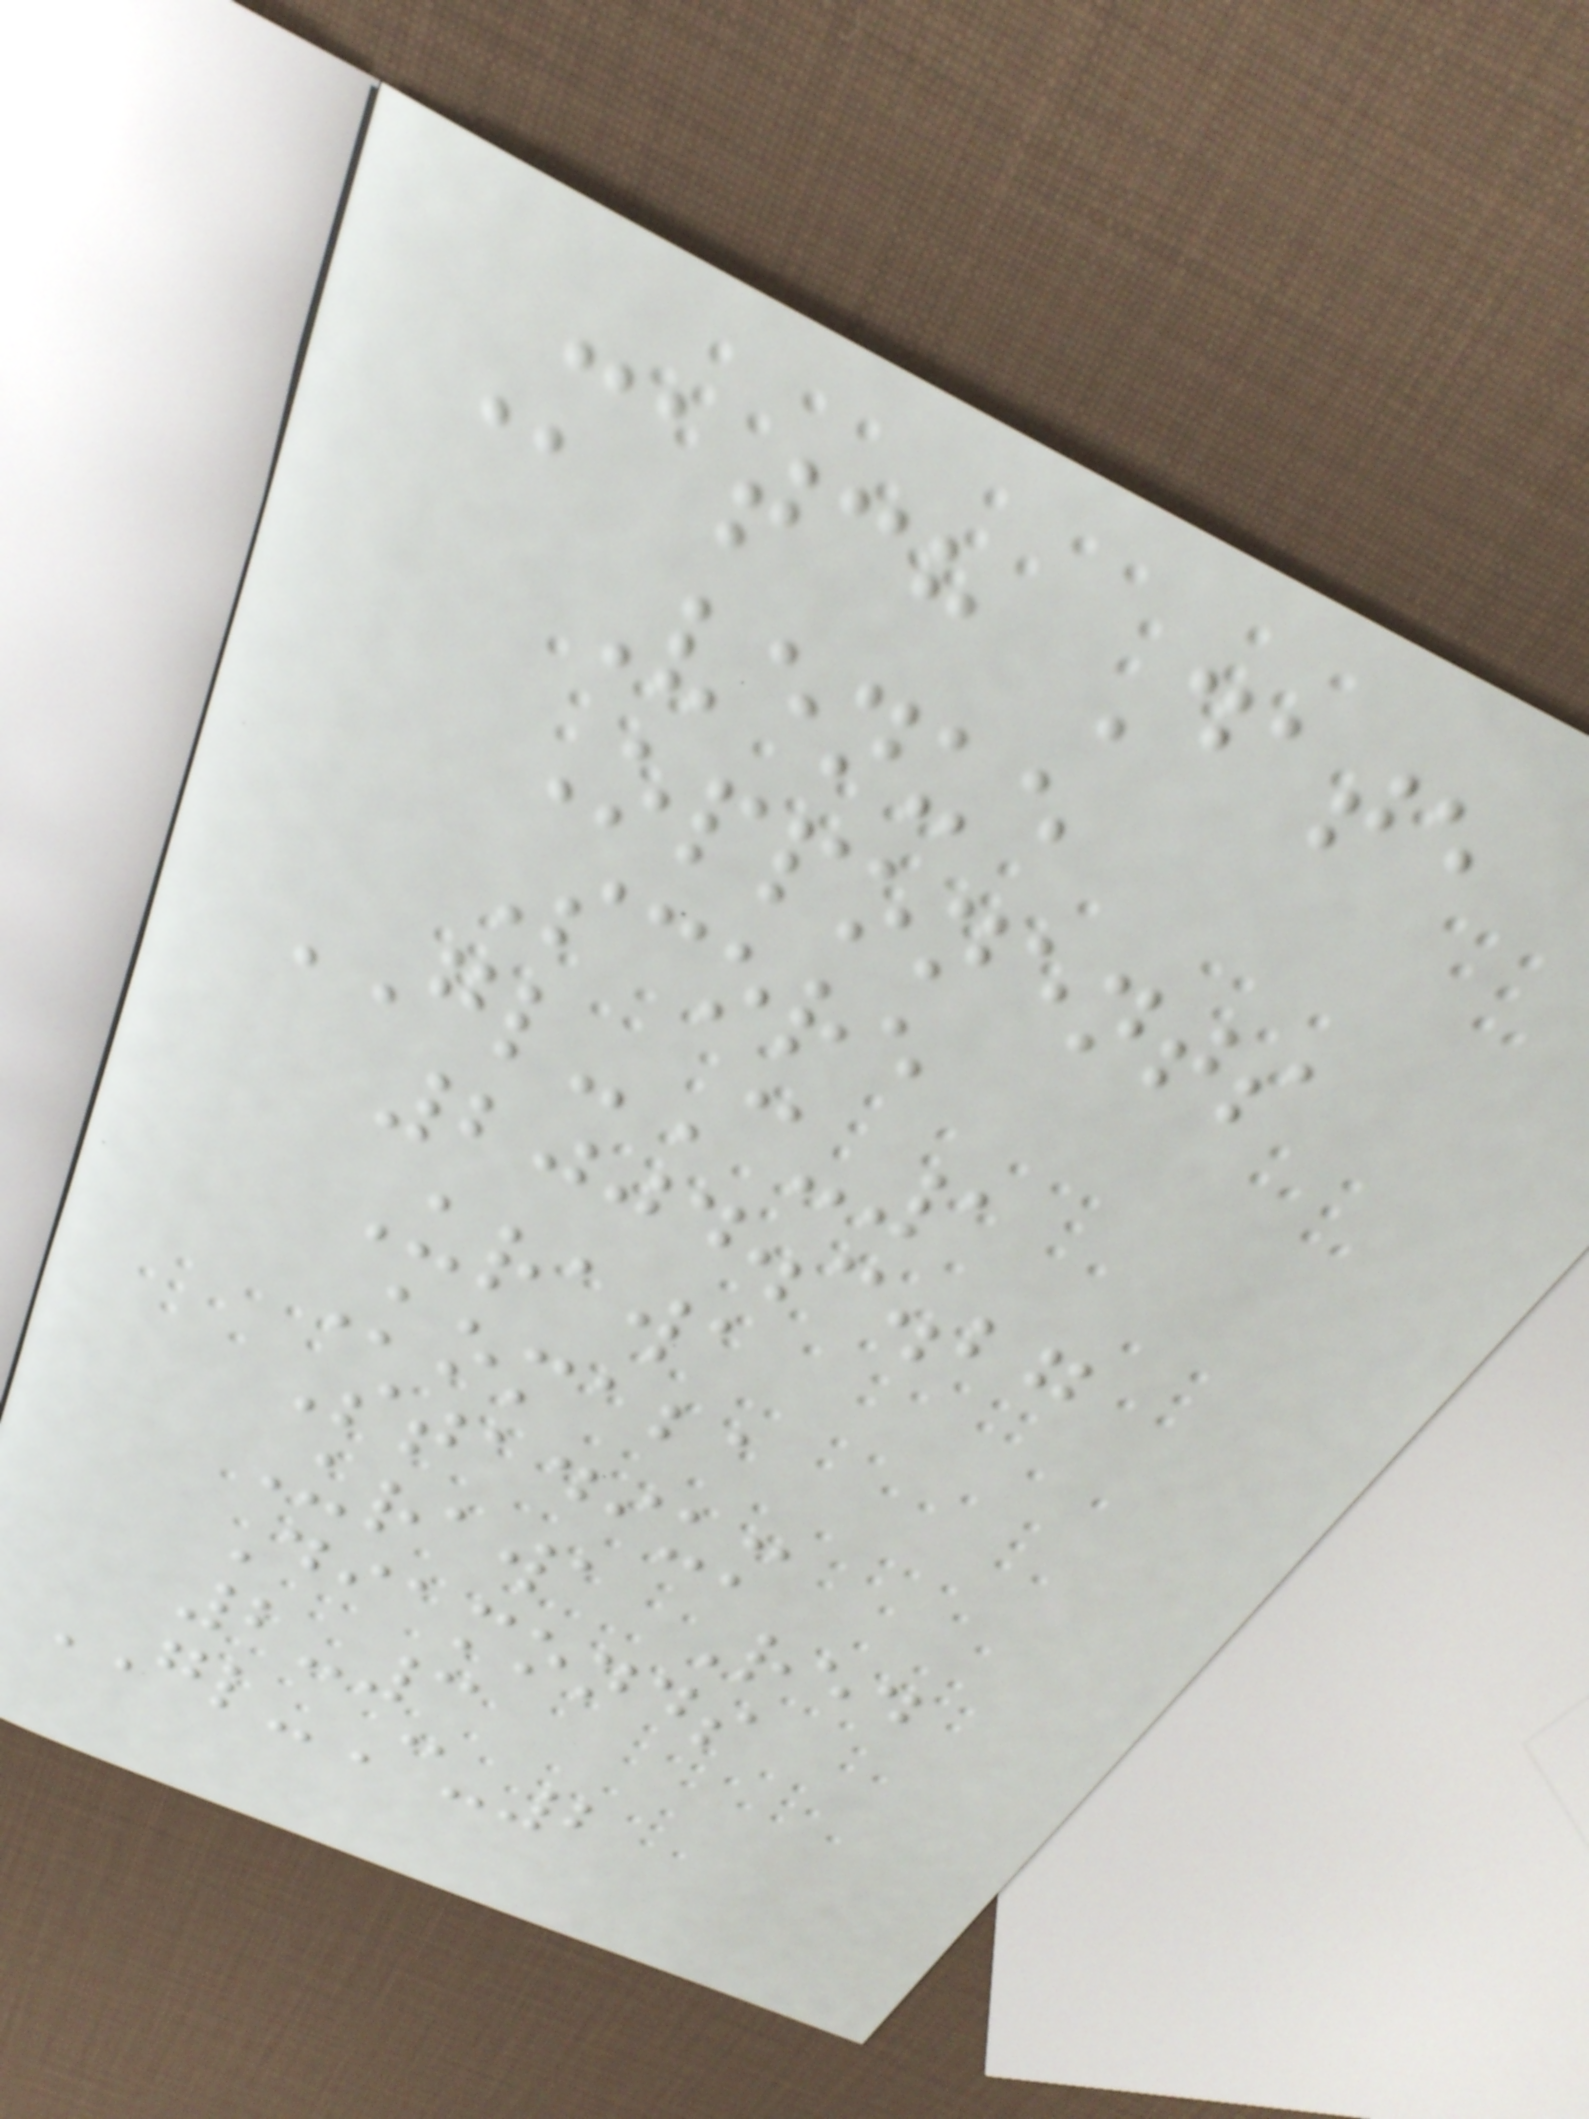Match Date
Venue
Opponents
Score
GL-C-1
2004.3.27
Urawa
Komaba
Stadium
Urawa Red
Diamonds
2-3
GL-C-2
